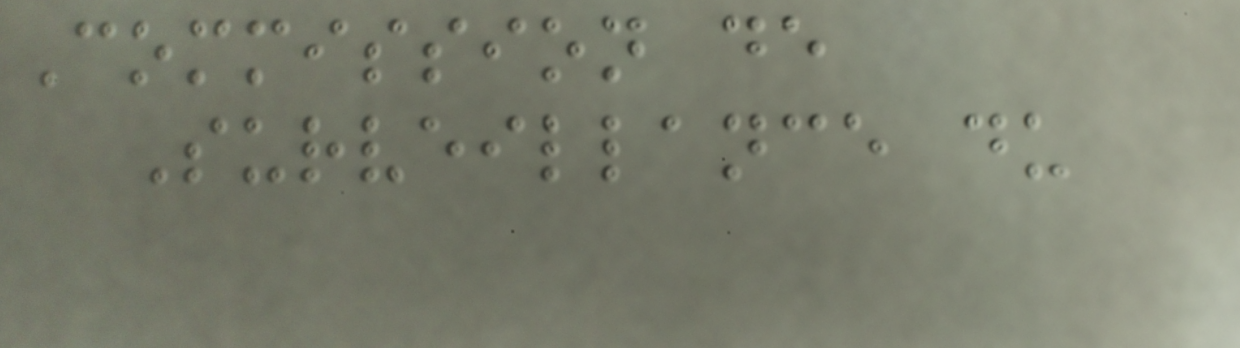Commission de
Surveillance du
